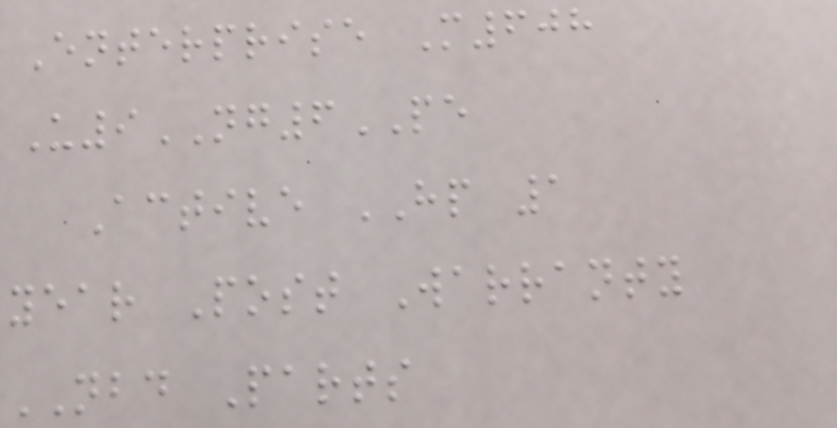Enterprise M608
U9NG6PE
Active HP 1
year Post Warranty
NBD Parts
